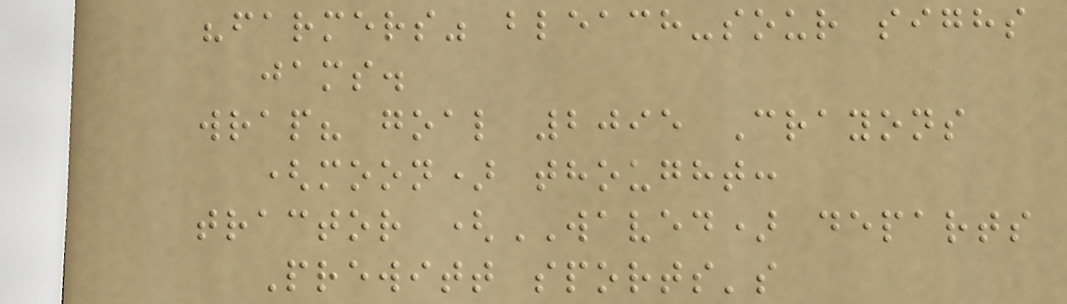"farmers" bleach-sour sighs
jams.
wrap? goal 2095 Crayons
(moon) thought:
tractor (WAVED) departs
Prewitt sports's
